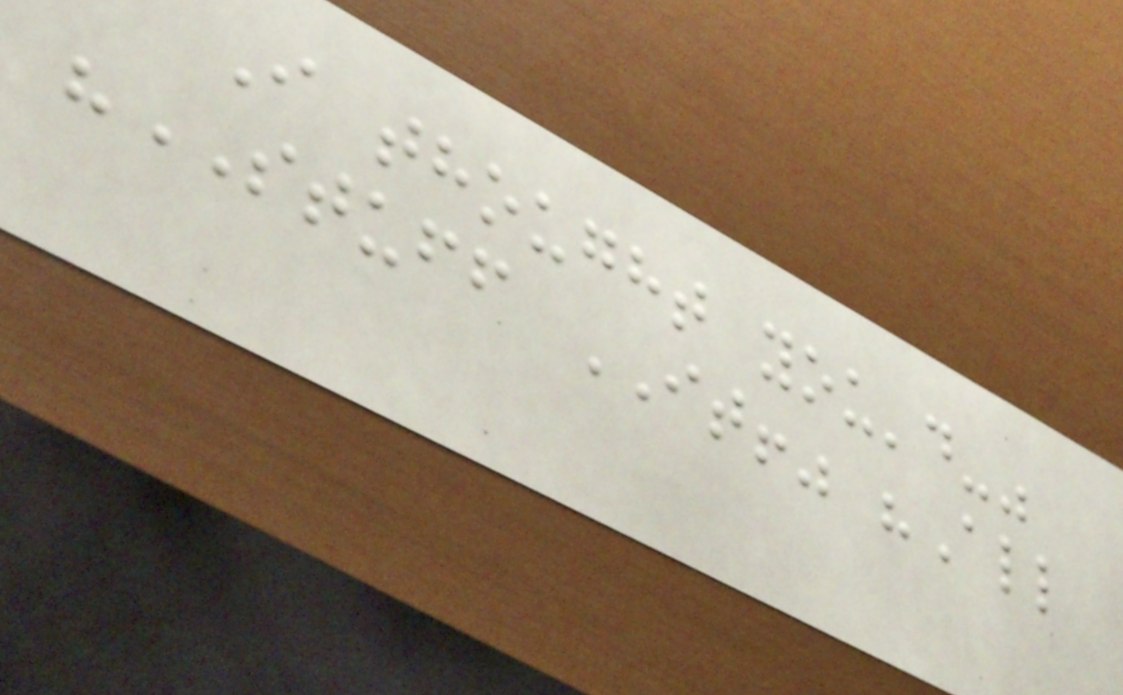I thought you'd-"
"STUFF IT!" "All
